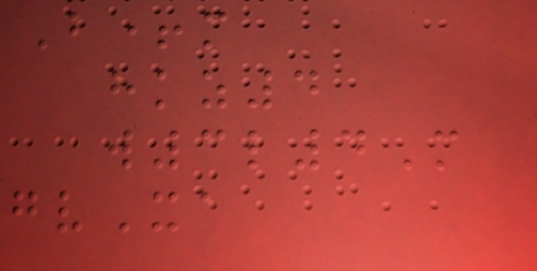B+m
hkz4
w3l4M
gvXa
